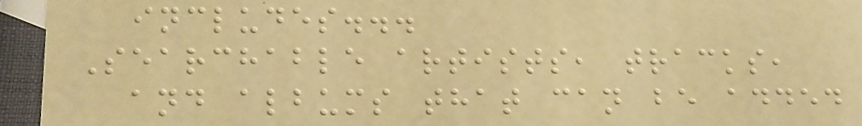includes...
Searchable artists, tracks,
and albums that can be added
